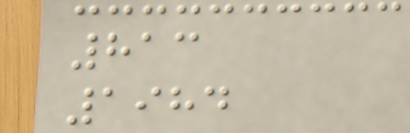813
1984
